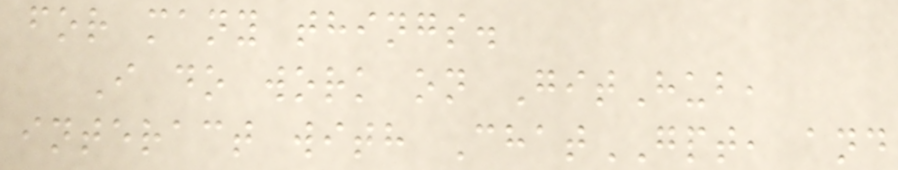for many things.
I do work on GitHub,
interact with ChatGPT, and
